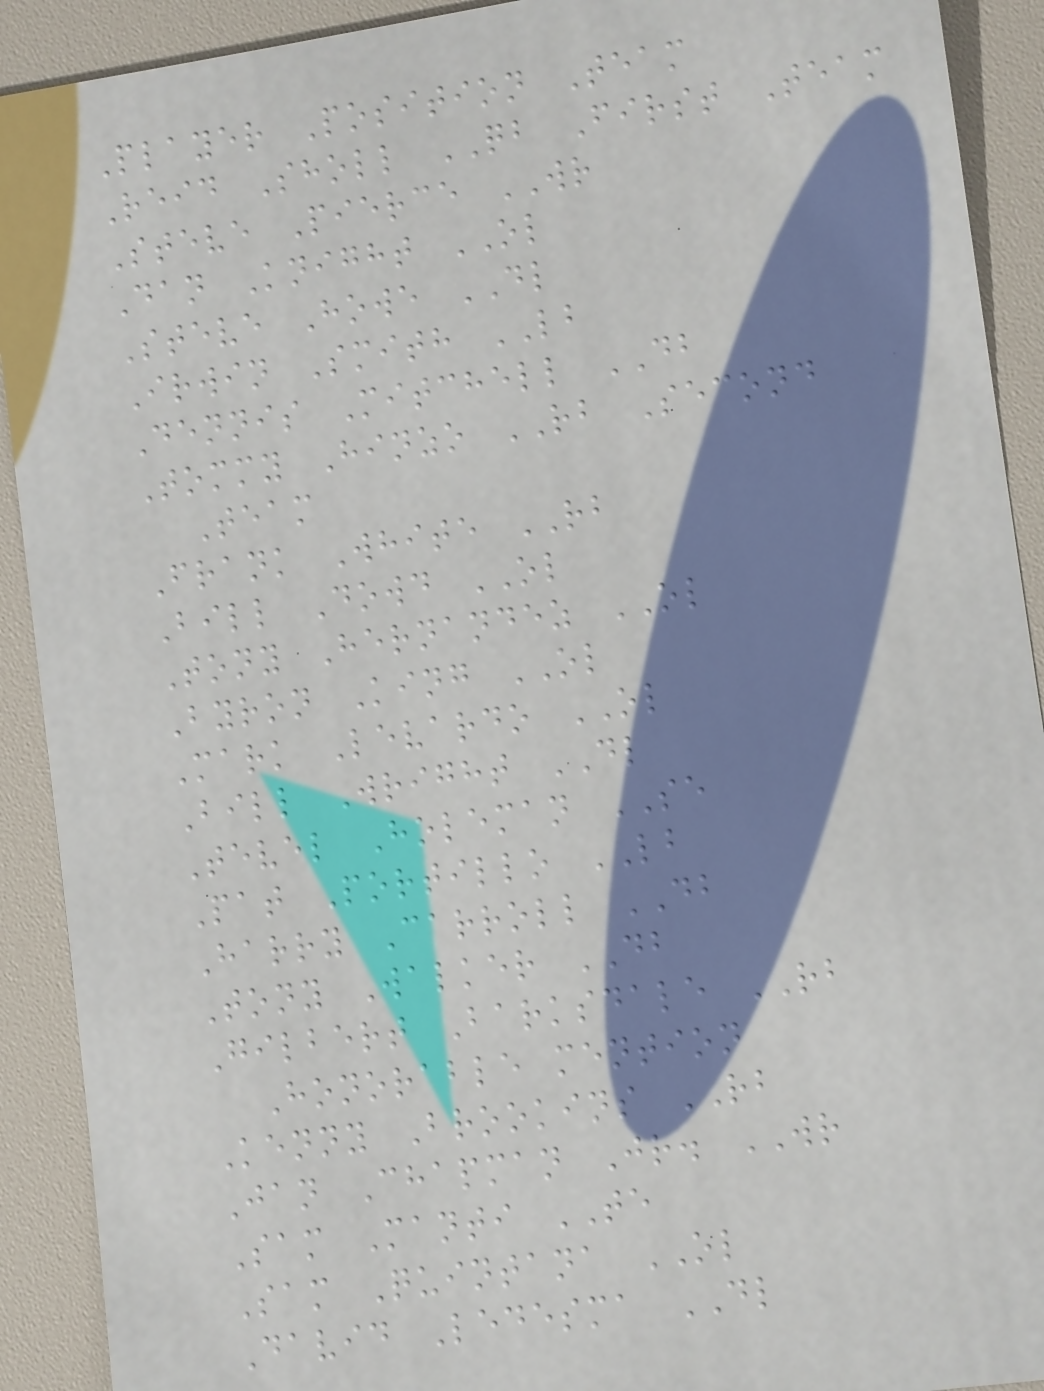Player Position Team
Reid Sholl QB First Team
Steve Pierce WR
Dan Knight OL
Steve Howe DL
Irwin Smith LB
Dennis Mitchell DB
Tommy Hinzo RB Second
Team
Frank White RB
Bill Dowd OL
Tony Hernandez OL
Byron King OL
Mark Levardo OL
Bill Wright DL
Tevel Holeman SE
Pat Portillo LB
Harry Carroll DB
Tony Walker DB
Gilbert Barksdale RB
Honorable mention
Kenny Brookins RB
Jan Chapman Jr. WR
Sam Manti TE
Sam Quintana OL
David Ledesma DL
